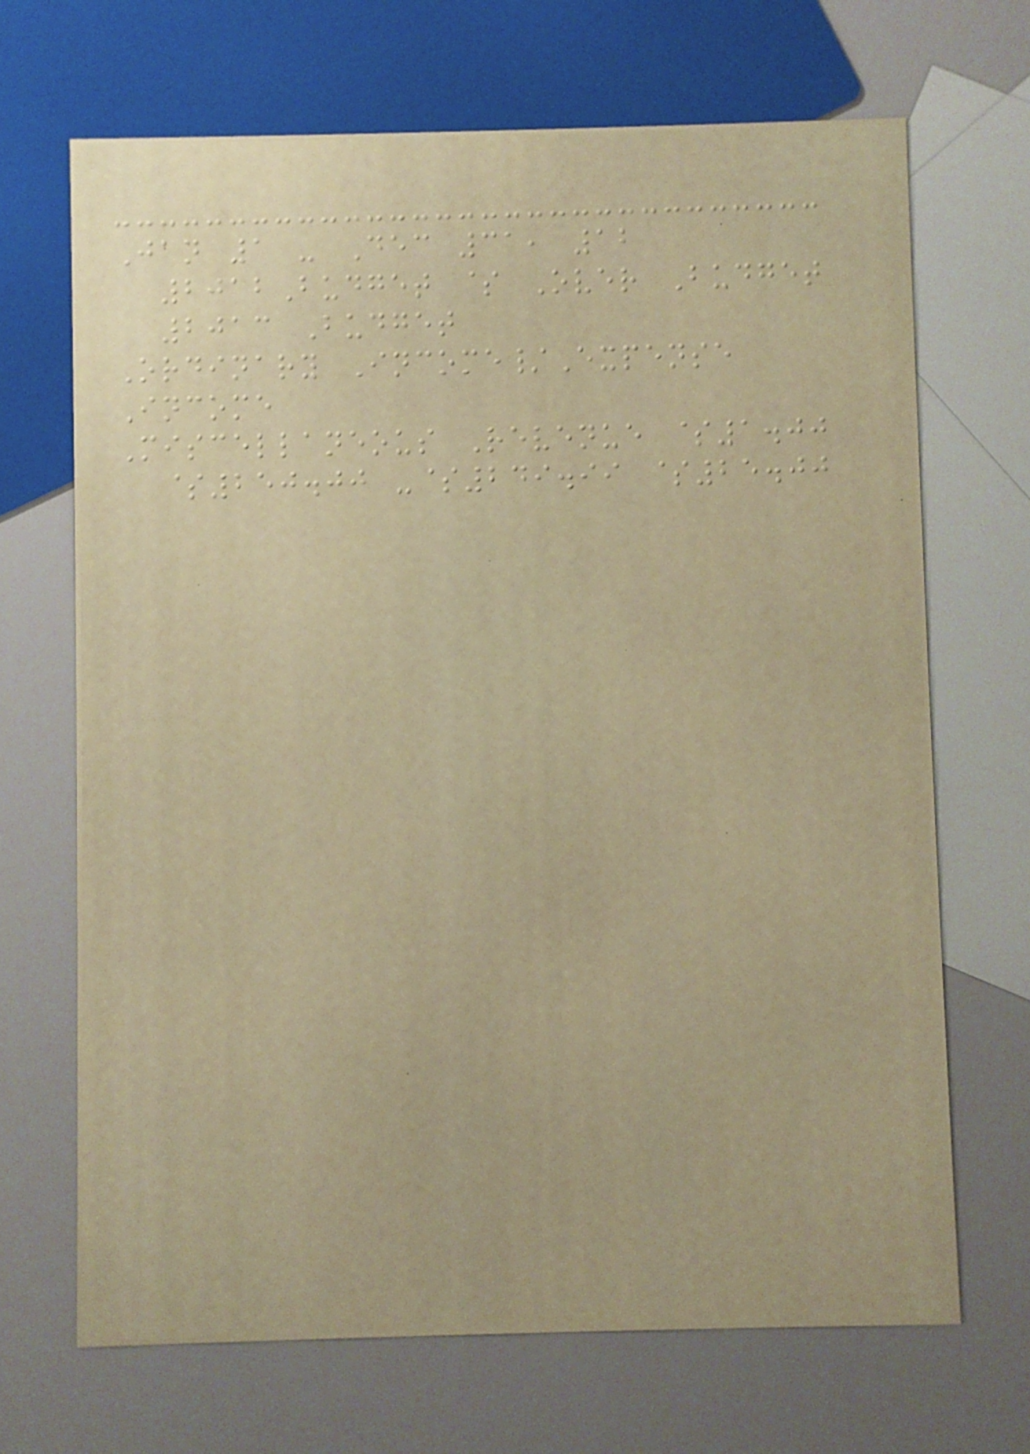Jan 1 - Dec 31, 12
2012Budget $ Over Budget
2013 Budget
Ordinary Income/Expense
Income
Miscellaneous Revenue $1.00
$250.00 -$249.99 $25.00
